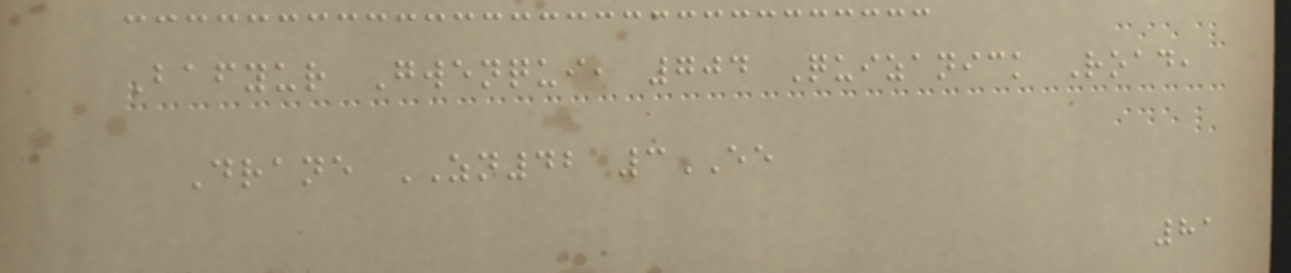Bafyur Gwenqui, 704 Quizanick Road,
Drane ZN42 3EE
81
